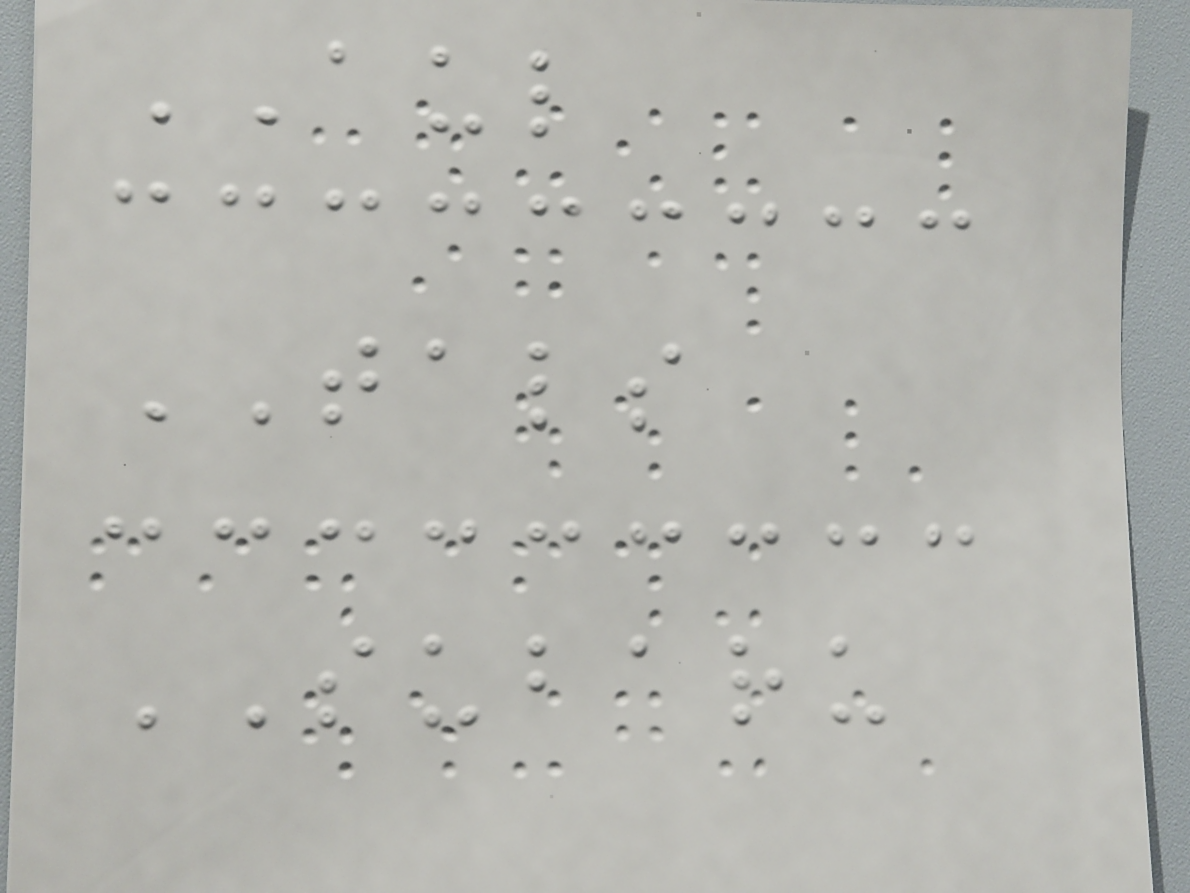AUL
TALS
SUBARU
